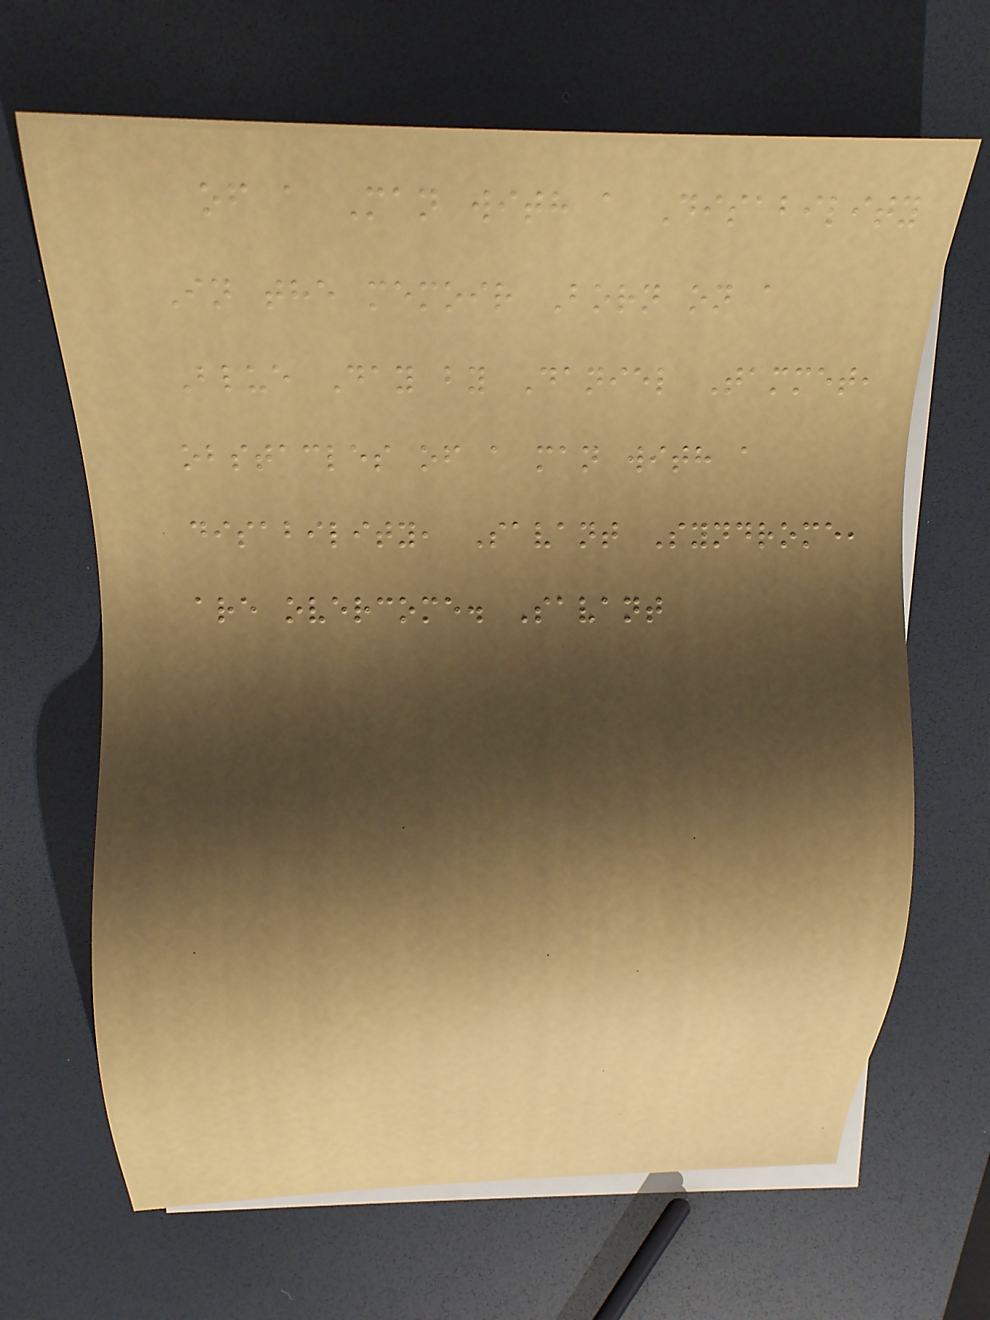of a Man with a Disability
In the memoir Born on a
Blue Day by Daniel Tammet,
obstacles of a man with a
disability, Savant Syndrome,
are overcome. Savant
